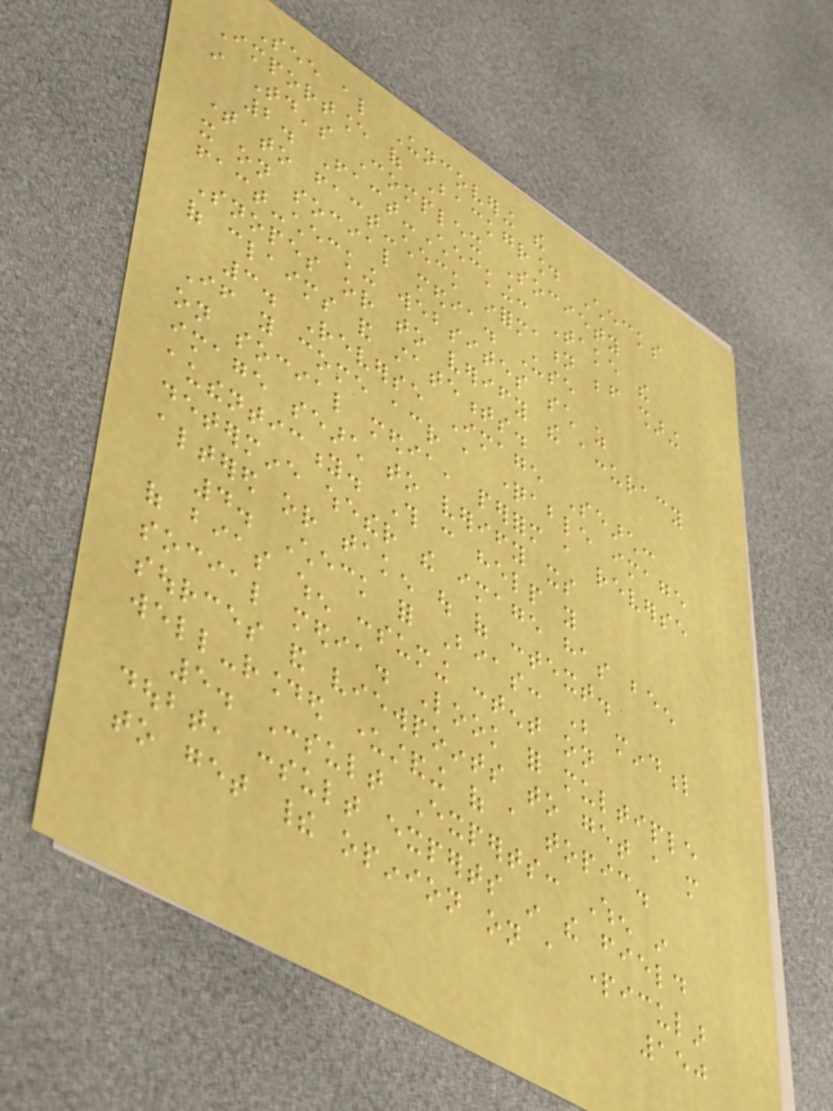See also Uncovering the
Importance of Background Checks
in Today's Complex Society
2. Fact-Checking: Take the
time to fact-check information before sharing
it on social media. Use
fact-checking websites such as
Snopes or to verify the accuracy
of claims and statements.
3. Reverse Image Search:
If you come across a questionable image
on social media, perform a reverse
image search to verify its
authenticity. This can help you
determine whether the image has been
altered or taken out of context.
4. Check for Bias: Be mindful
of bias when consuming content on
social media. Look for multiple
sources and viewpoints to get a more
well-rounded understanding of a topic.
5. Consult Experts: When in
doubt, consult experts in the field
to get their opinion on a particular
150
